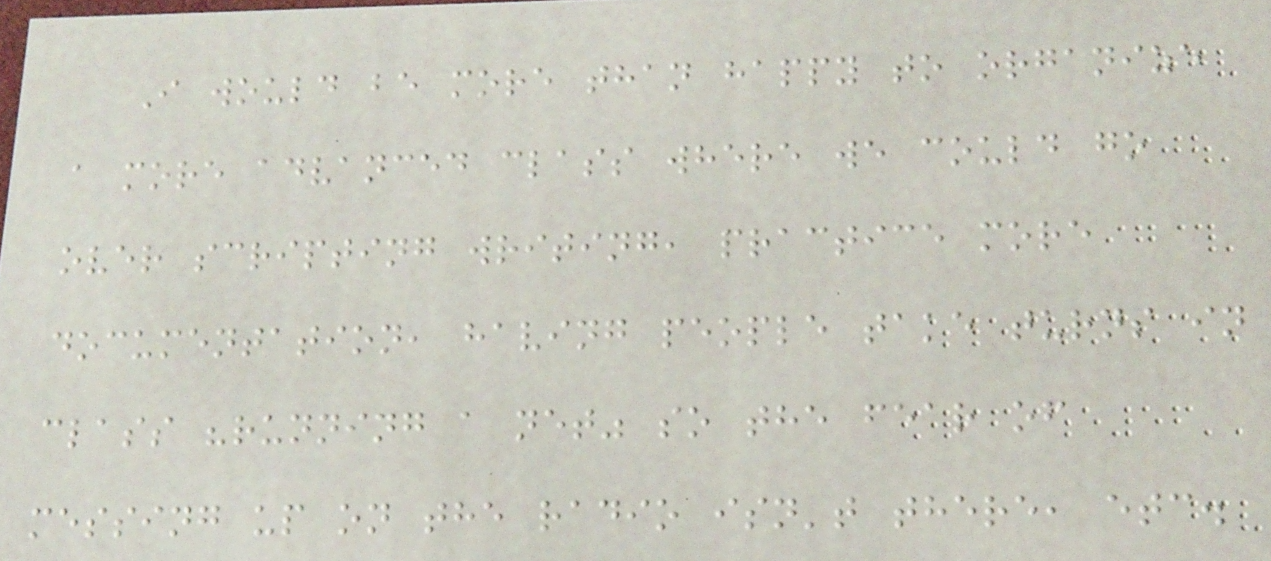I would be more than happy to organize
a more advanced class where we could go
over scripting writing, practice more
documentation, having people take turns in
class "running a net" so the fear of
messing up on the radio isn't there, etc.
